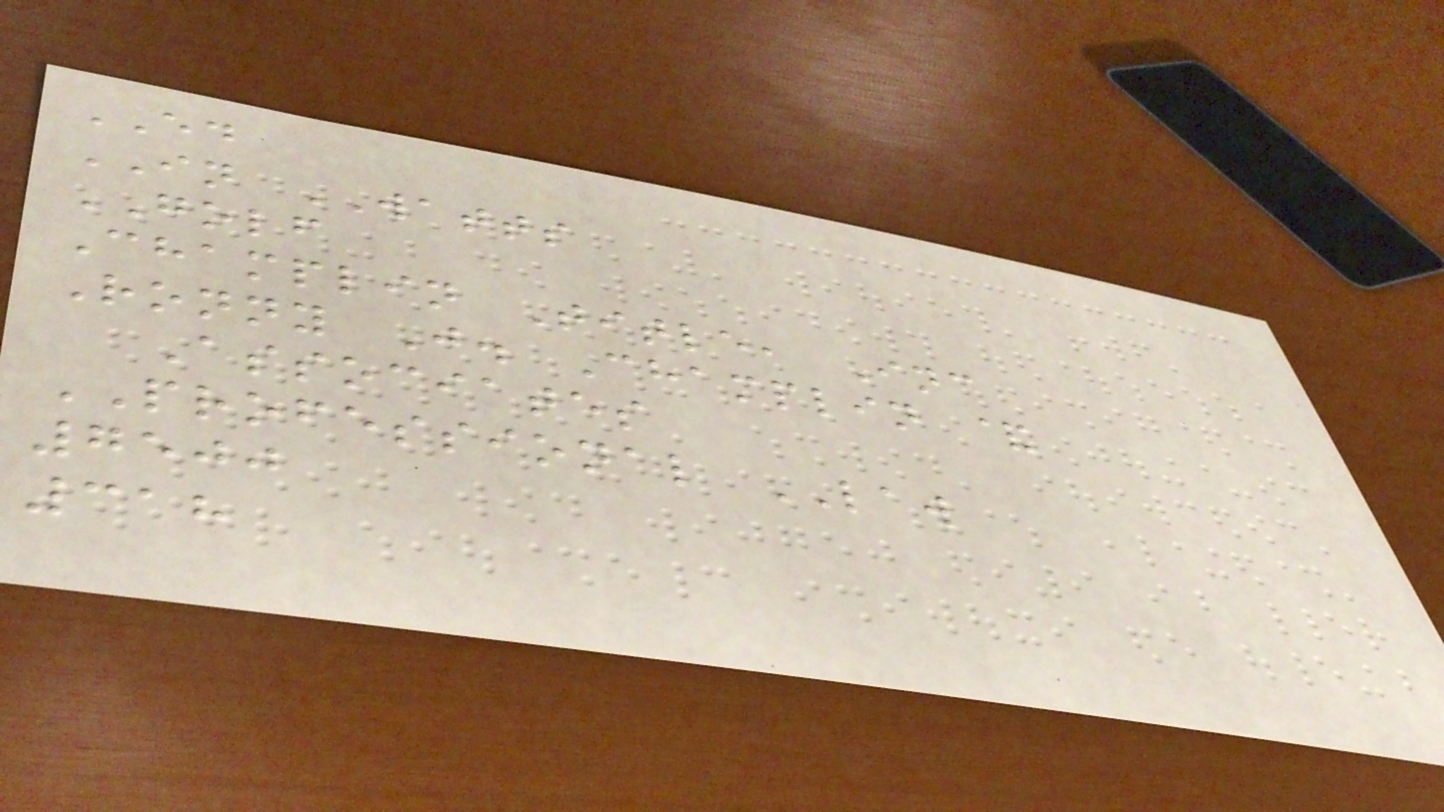ED
IN WATTS
GOLF
Champlin Title, Inc
Ronny J. Champlin &
Associates
PROFESSIONAL LAW
7500
318
